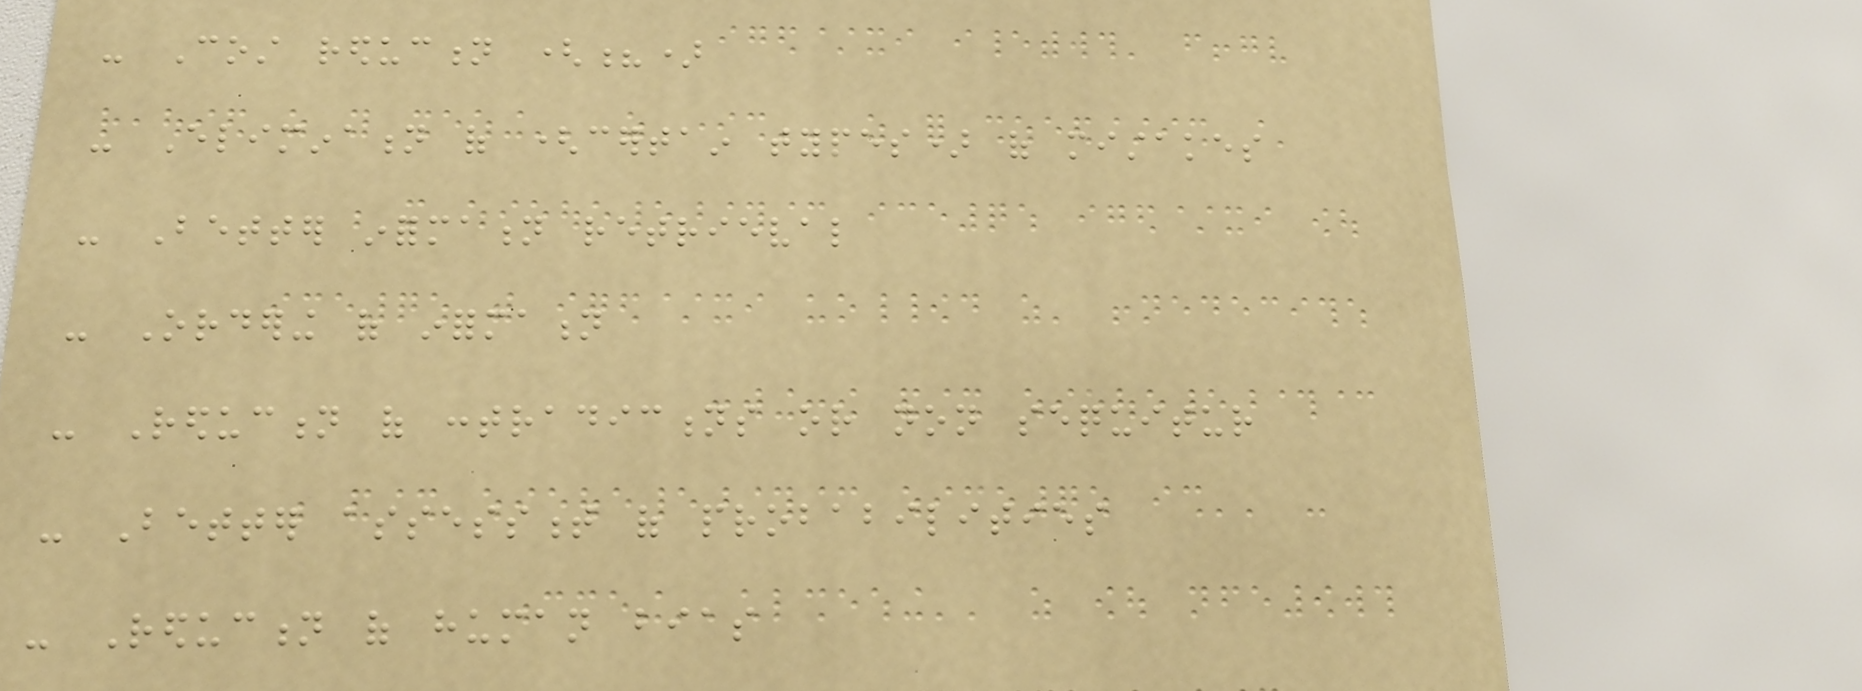- Cost reduction (?)
- Elimination of (certain types) of mistakes
- Better information retrieval
- Ordering of information
- Reduction of contradictions or non sequitur
- Better assessment of probabilities
- Reduction of human bias
